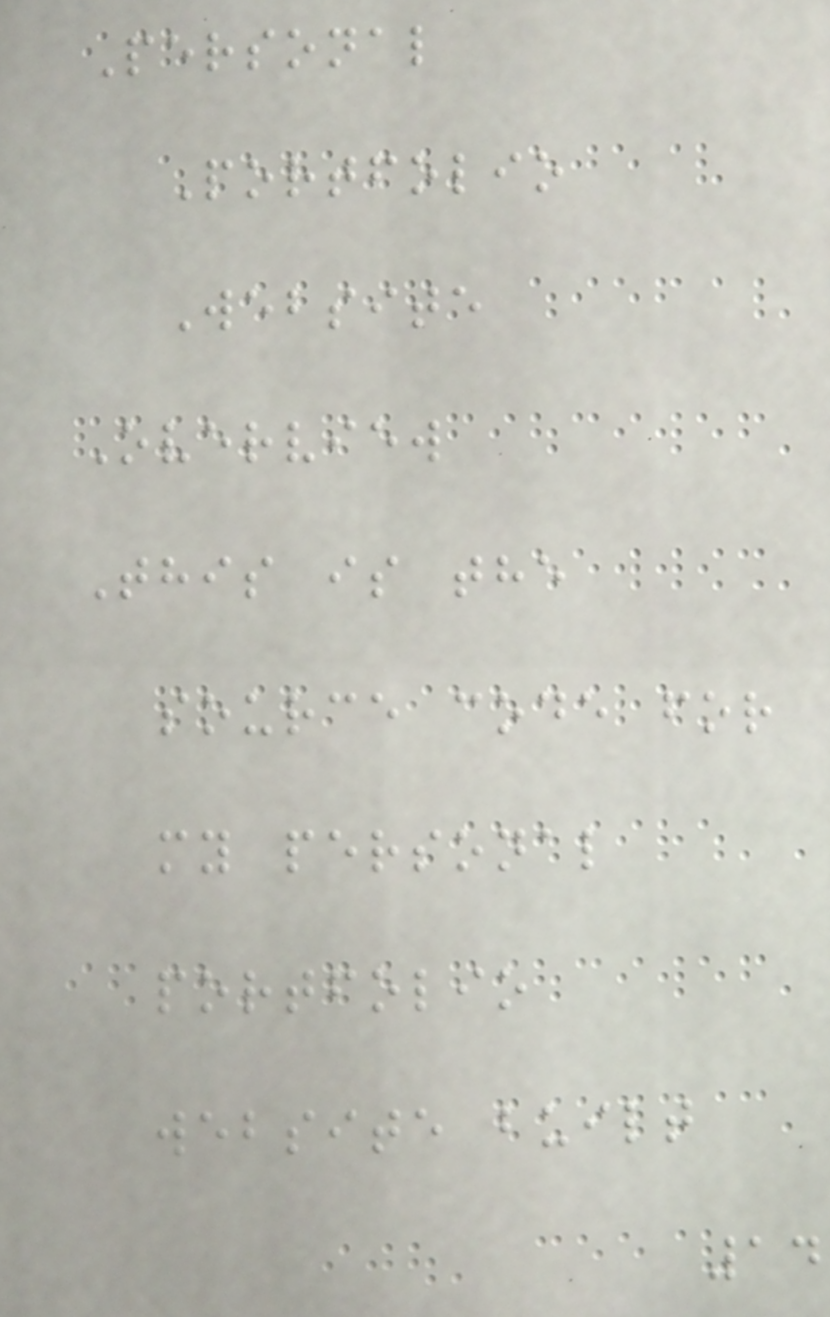Personal
Portfolio
Website
Overview
This is the
source code for
my personal
portfolio
website built
14
